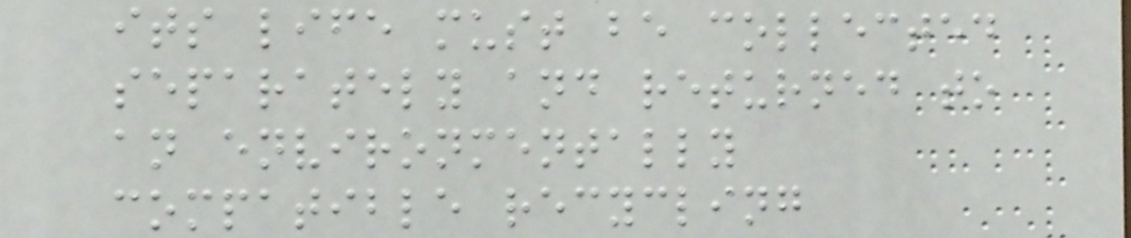its life must be collected
separately and returned to
an environmentally
compatible recycling
